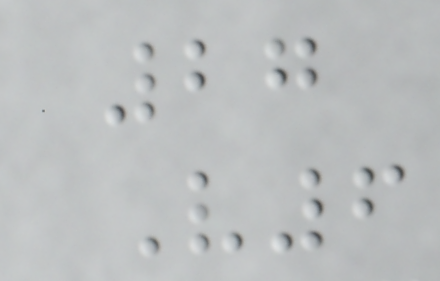27
V6
